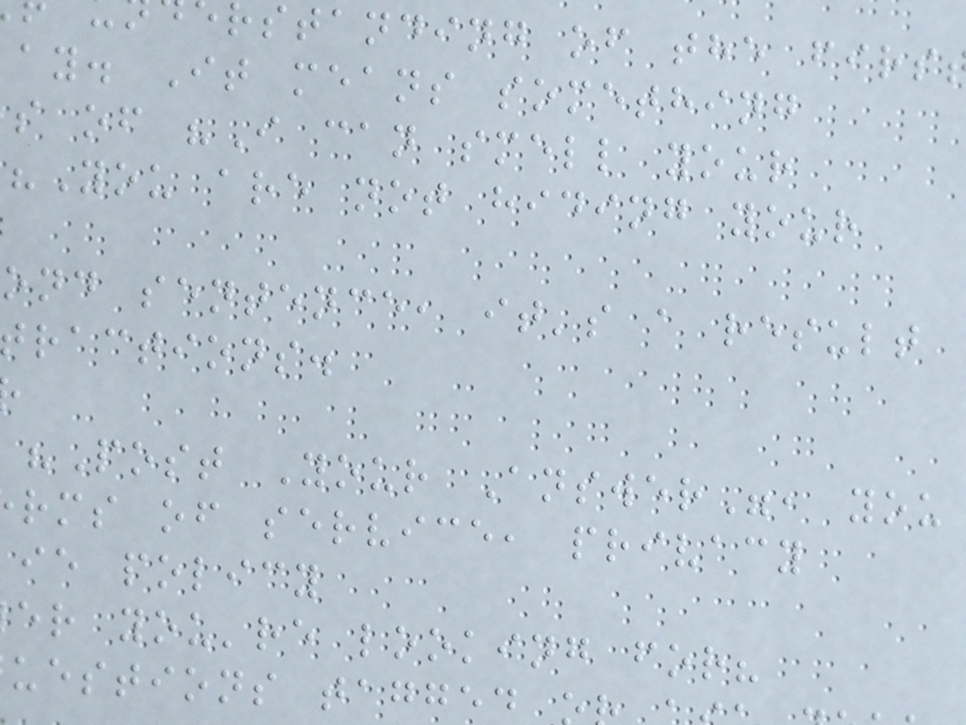rstanding of the firs
ay. It means something
s of "I can smell your
"You are not hiding your
ond sentence, it's a result
ractions.
"Post Your Answer", you
rms of service, privacy
ie policy
er you're looking for?
uestions tagged
